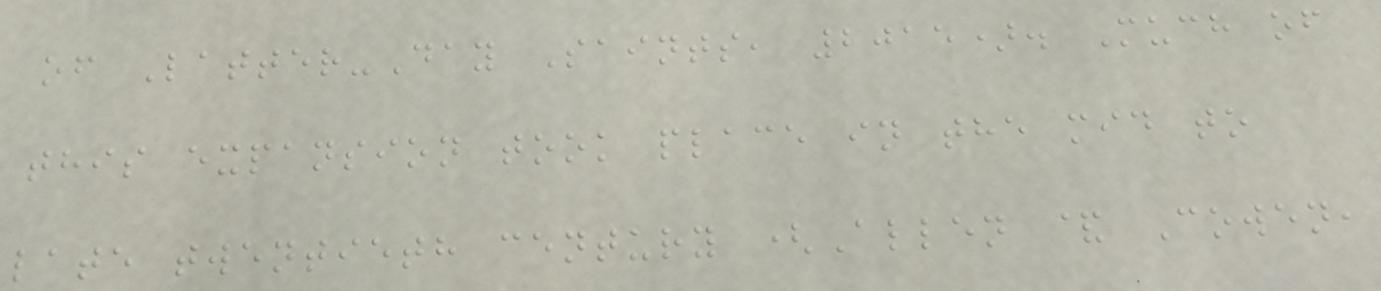of Latter-Day Saints, 2015). Much of
this expansion took place in the mid to
late twentieth century (Allen & Cowen,
